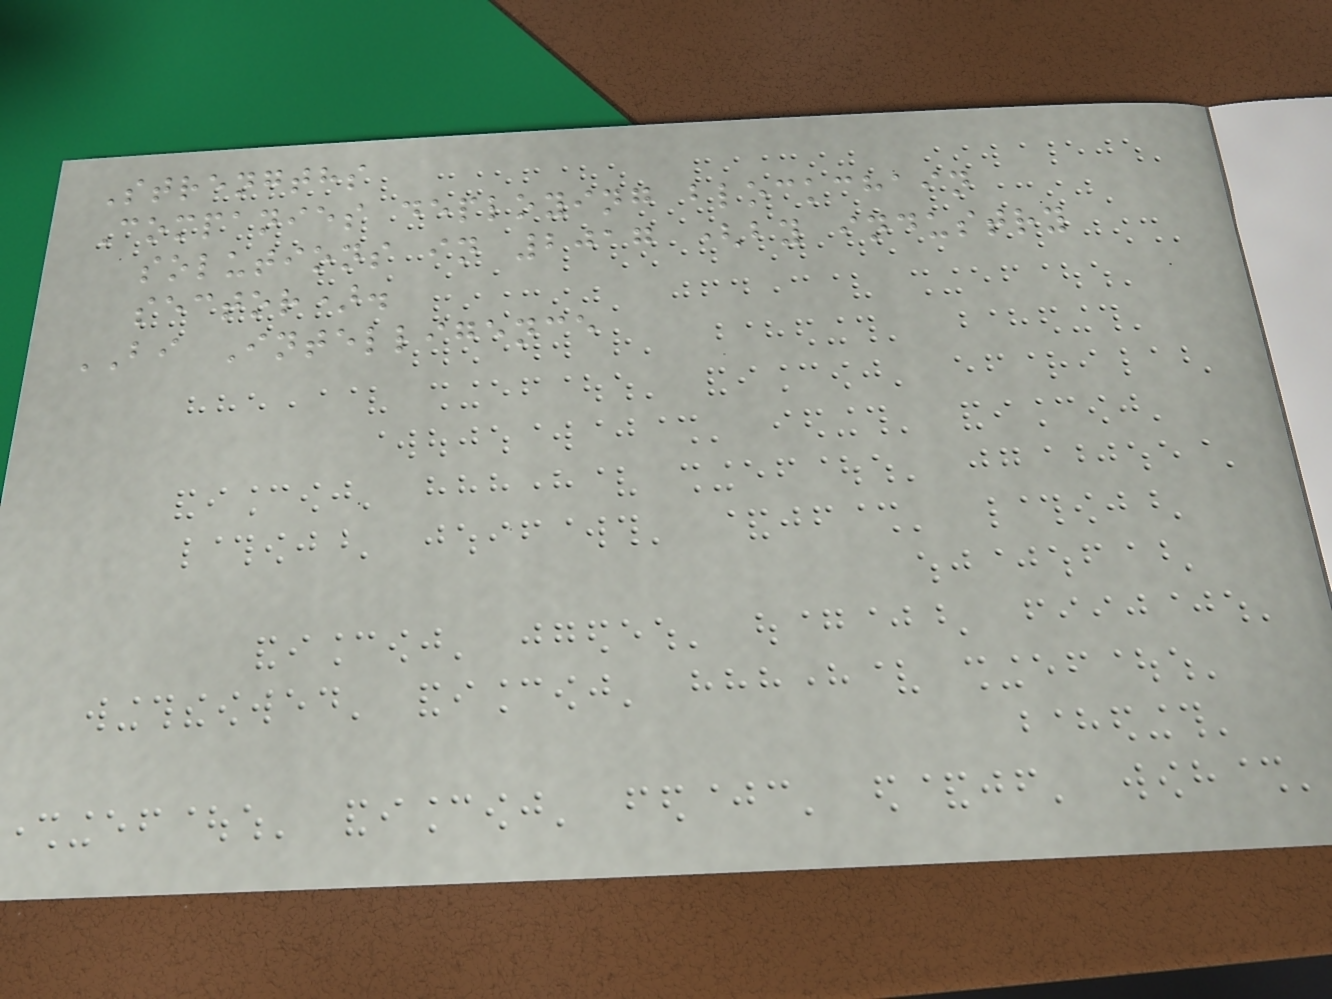Strengths
Companies deploying blockchain
solutions in 2017 (by industry
sector).
BI Intelligence
